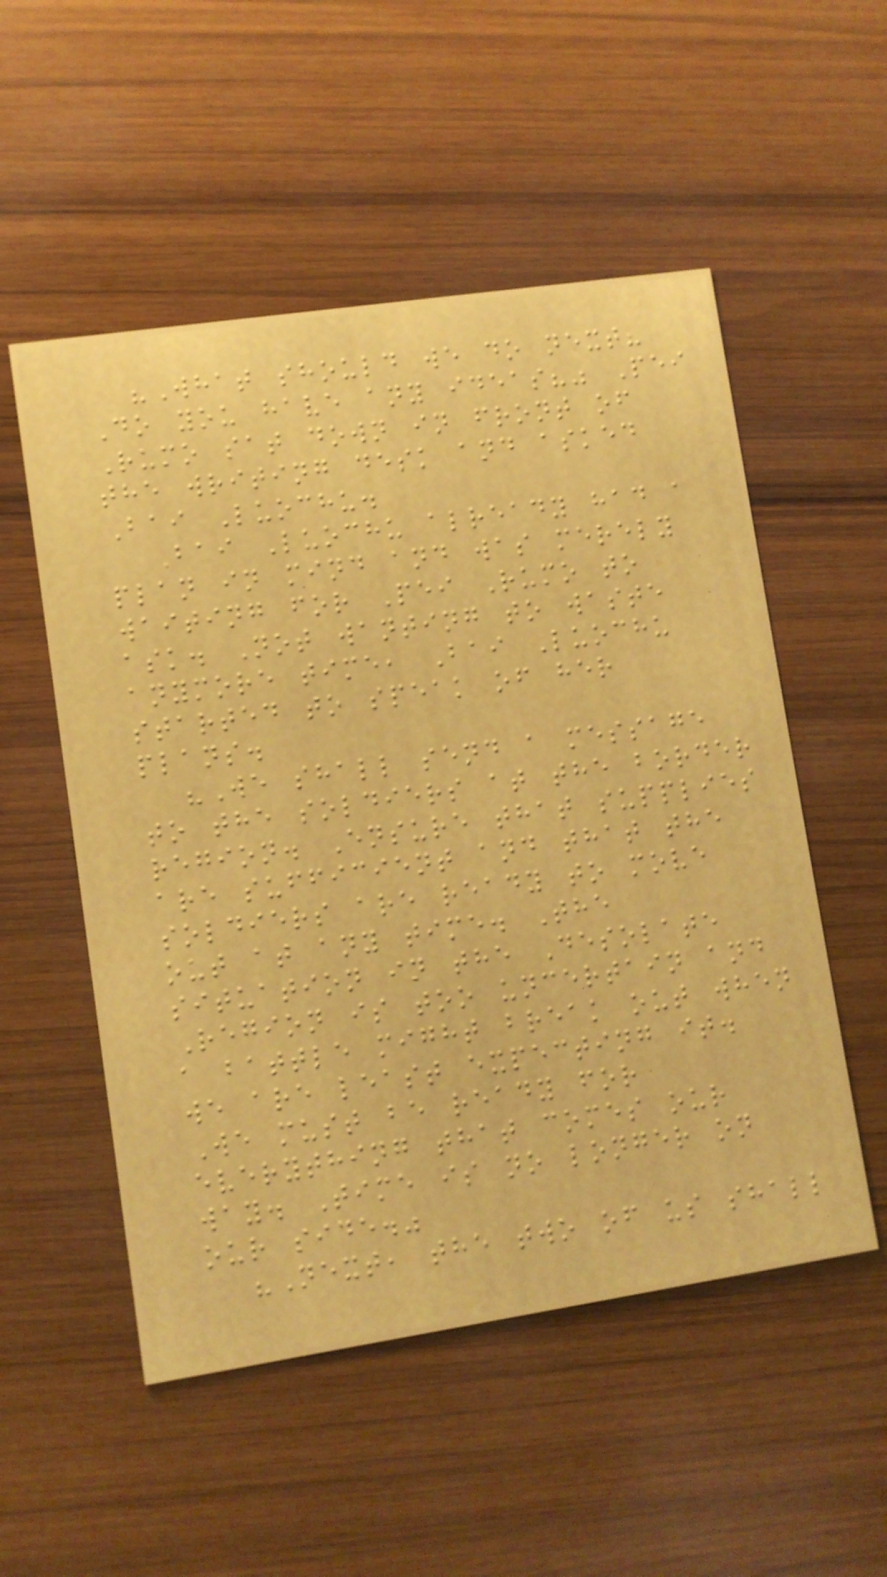"What should we do next?
Do you have any ideas?" Pei
Rumo sat down in front of
the writing desk and asked
Bai Luochu.
Bai Luochu already had a
plan in mind and was merely
waiting for Pei Rumo to
ask. Not wanting to waste
anymore time, Bai Luochu
started to speak of her
plans.
"We shall send a message
to the soldiers at the border
region. Ensure that supplies
are sufficient and that the
soldiers are ready to move
out at any time. The
situation in the Desolate
Region is too uncertain and
a battle might break out when
we are least expecting it.
We must be ready for
everything that comes our
way. Time is no longer on
our side."
"Next, the two of us shall
